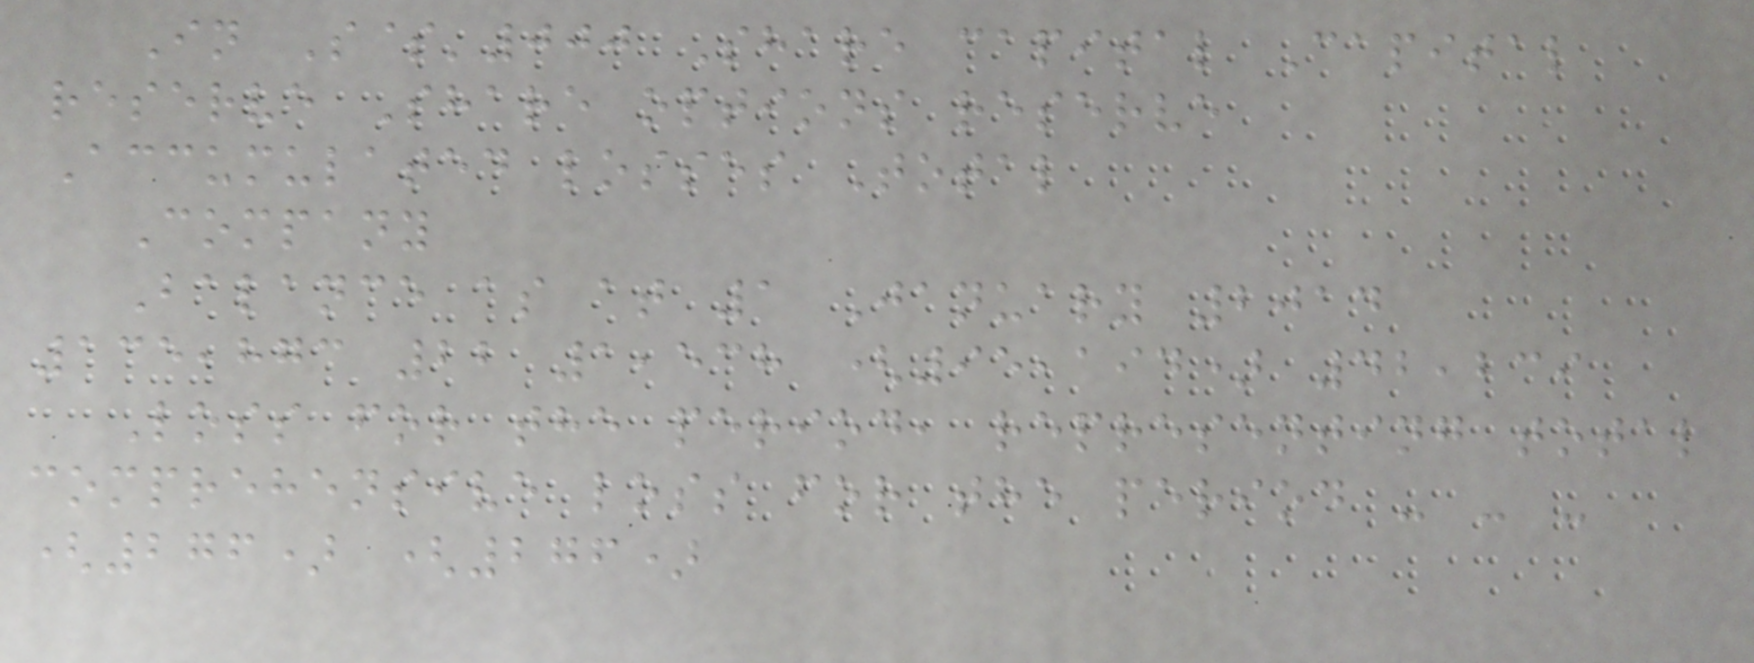In S$'000 Share capital Capital
reserve Share options reserve
Accumulated losses Total
Company
Balance as at 1 January 2014
135,873 22 1,538 (95,194) 42,239
Loss for the period, representing total
comprehensive loss for the period - - -
(276) (276)
